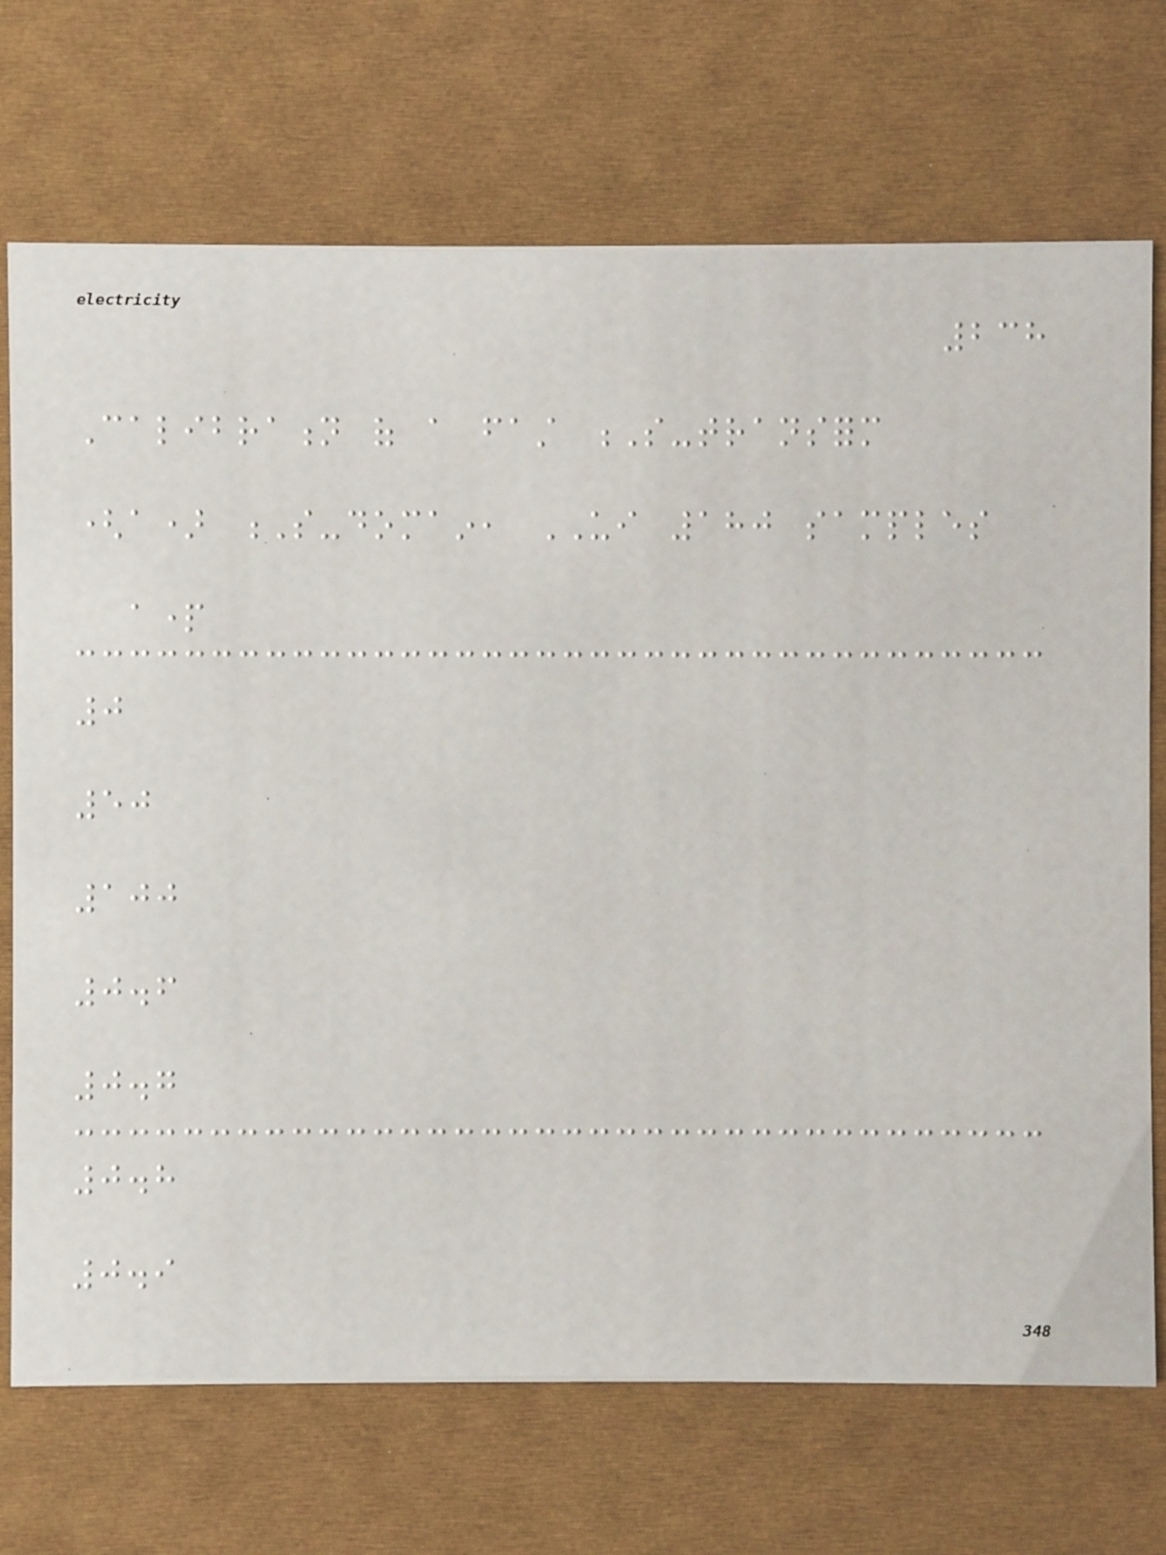238
Calibration of a fast S-transform
(a) S-domain, UI 180 samples
apart
0
50
100
0.6
0.7
0.8
0.9
